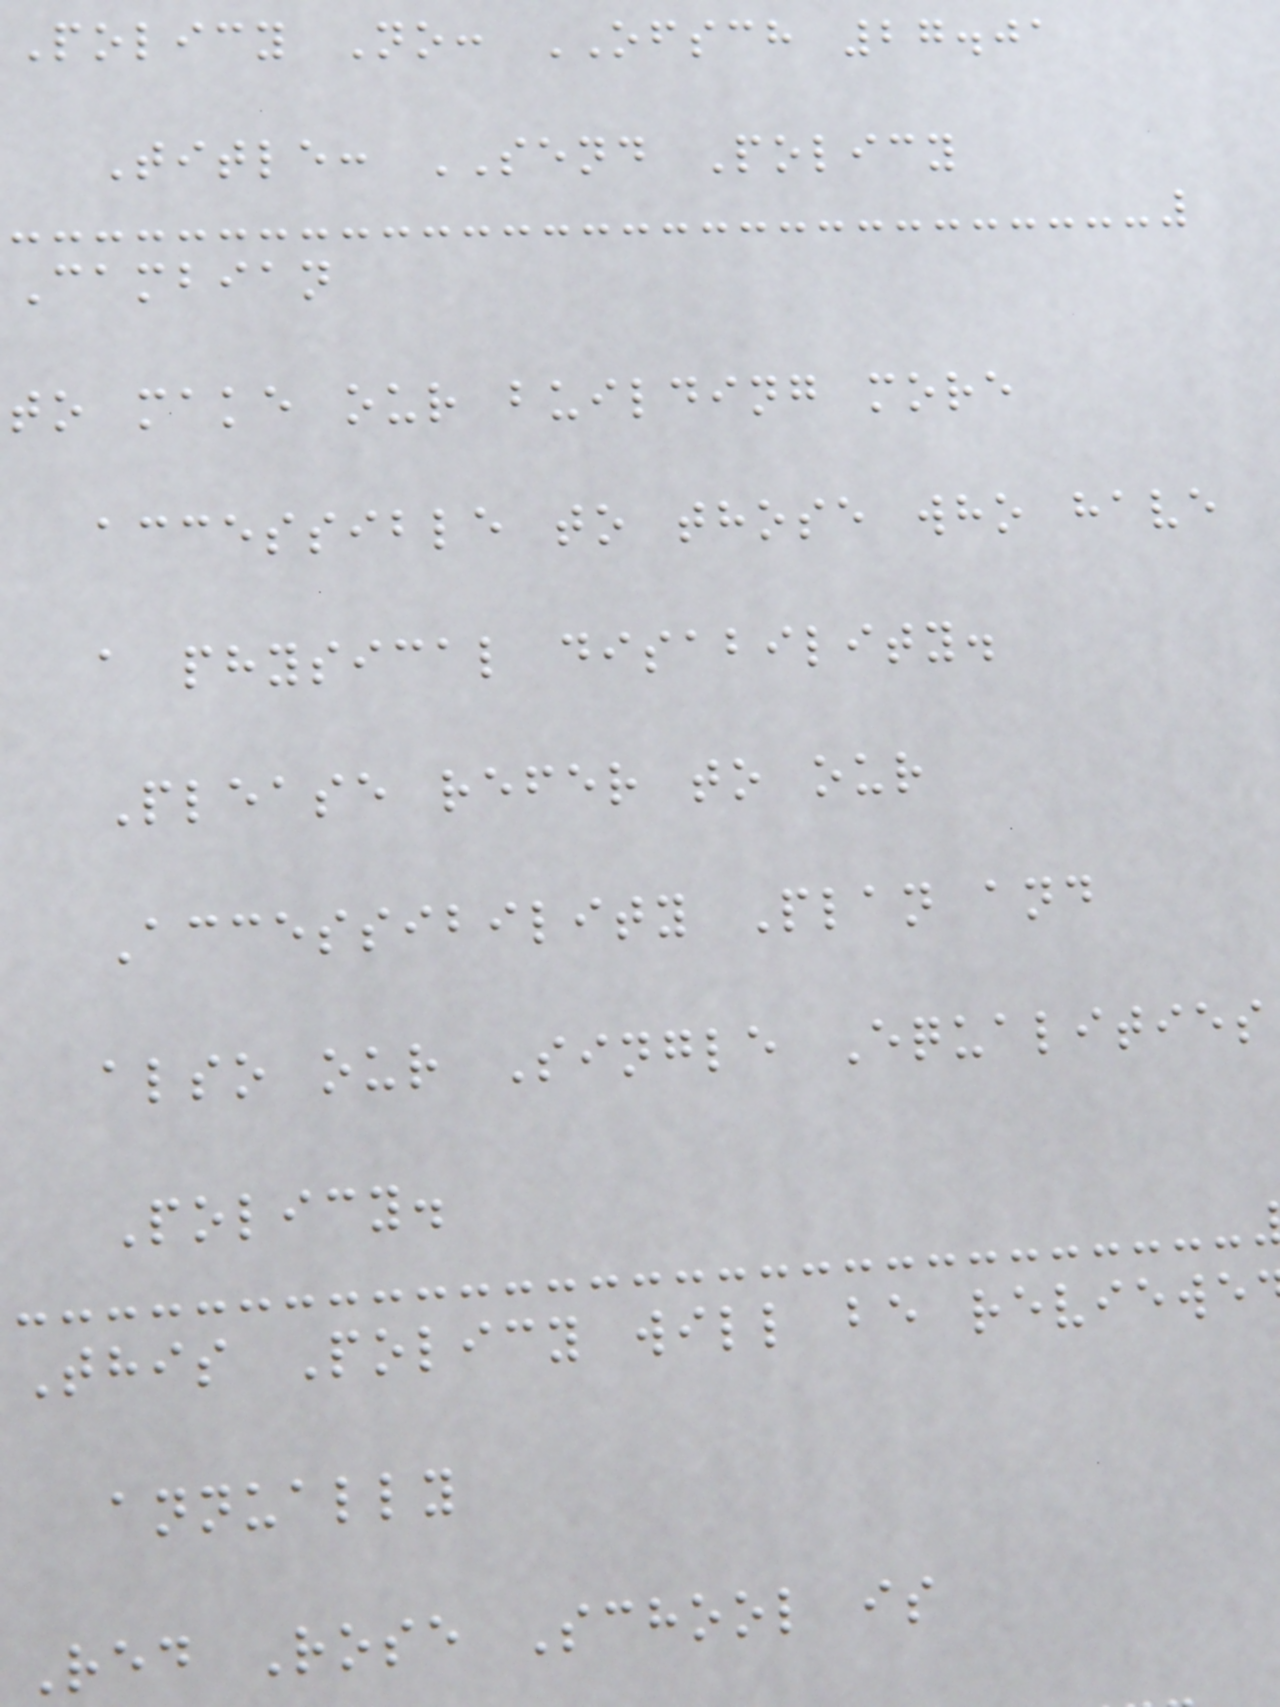Policy No: OFSCH 27.01
Title: SEND Policy
Cambian
to make our building more
accessible to those who have
a physical disability.
Please refer to our
Accessibility Plan and
also our Single Equalities
Policy.
This Policy will be reviewe
annually
Red Rose School is
